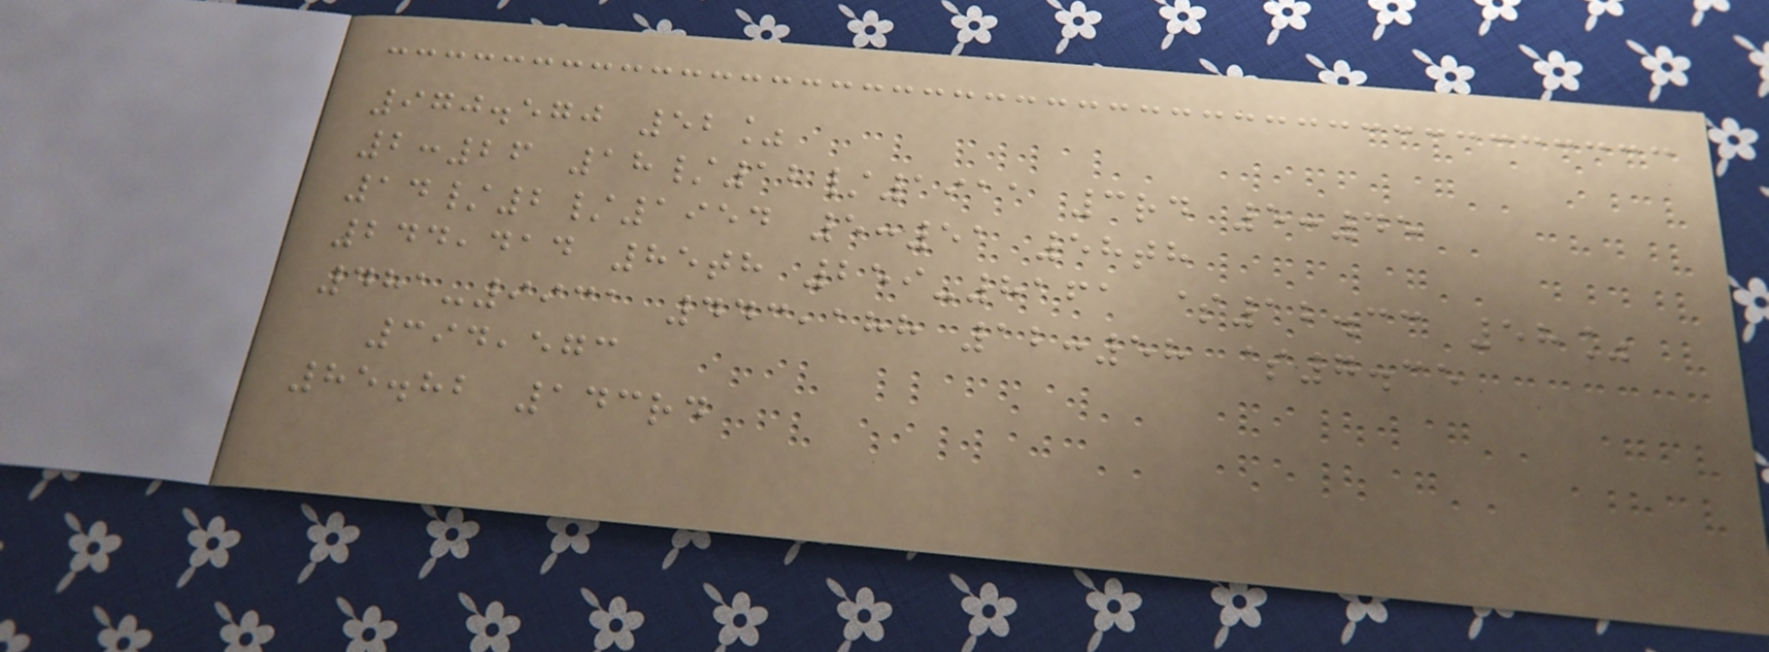970.570 52%
2:26 18/12/1911 3rd 5:45
14/2/1954 5:51 58th
244,414 85th 259-8161 $12.33 58%
481-9931 443,188 12:58 $7.35
394,573
85.82 143rd
